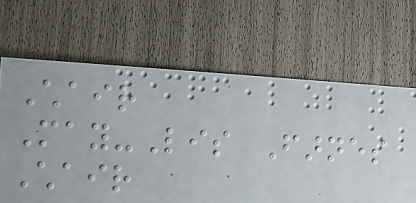Chair
May-Lis Farnes
Chair
